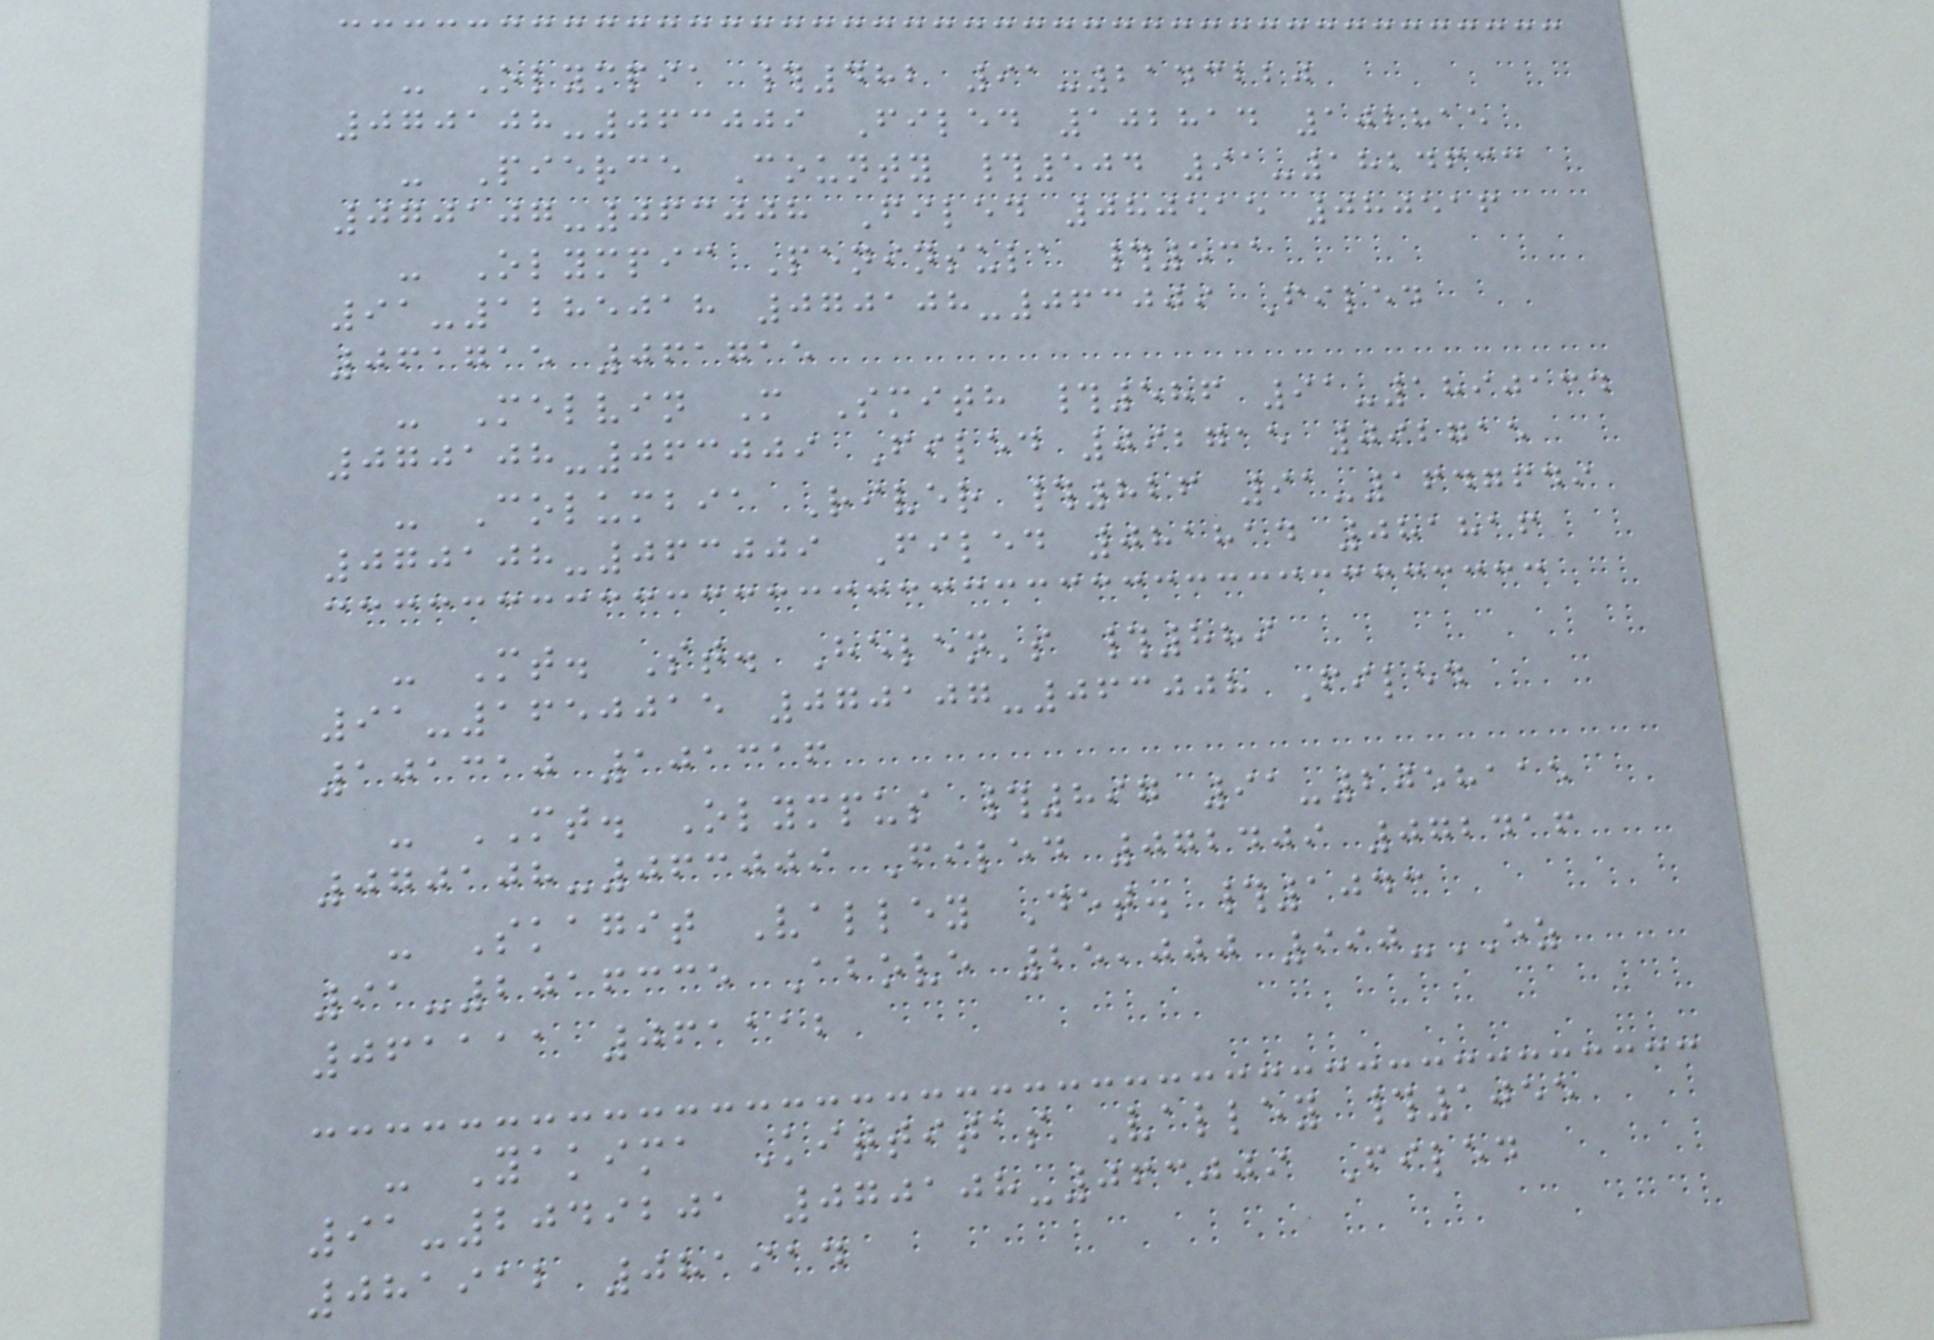- Olympia #482 91-2143220
070108-063009 Filed 102814 102815
- Pierce County #504 91-1824633
070107-063008 Filed 080515 080516
- Olympic Peninsula #531
91-1285018 070108-063009 Filed
061715 061715
- Melvin M Smith #586 91-1890134
070108-063009 Filed 092715 092715
- Columbia River #826 91-1647649
070108-063009 Filed 081814 081816
- Mt. St. Helen's #889
91-1650015 070107-063008 Filed
101310 101316
- MT. Olympus #897 91-2058115
070108-063009 Filed 072409 072416
- Skagit Valley Det. #1043
91-2016335 Above 25,000 990-EZ
061111 061112
- Yakima Kittitas Valley #1055
91-2049201 070108-063009 Filed
081912 081914
